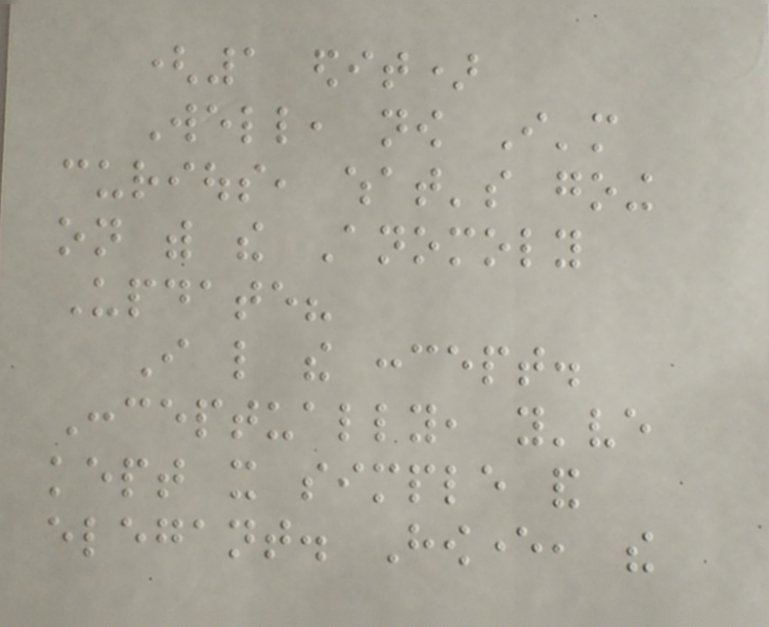(1 edit)
Well, now I'm
curious, what's going
on with the Anomoly
Update?
I like the concept.
Conceptually, you've
kept it simple and
elegant. However, the
